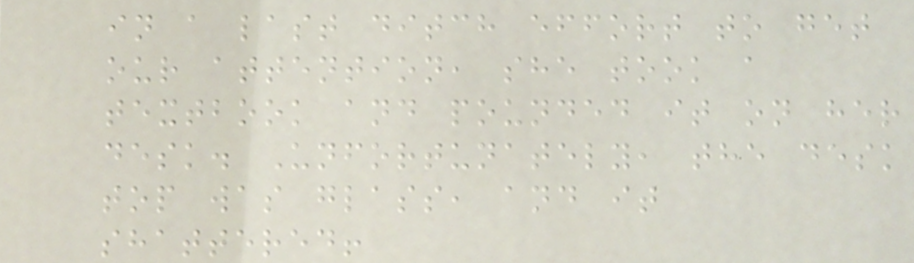in a last ditch effort to get
our attention, she took a
textbook and pounded it on her
desk. Unfortunately, the desk
top was glass, and it
shattered!
